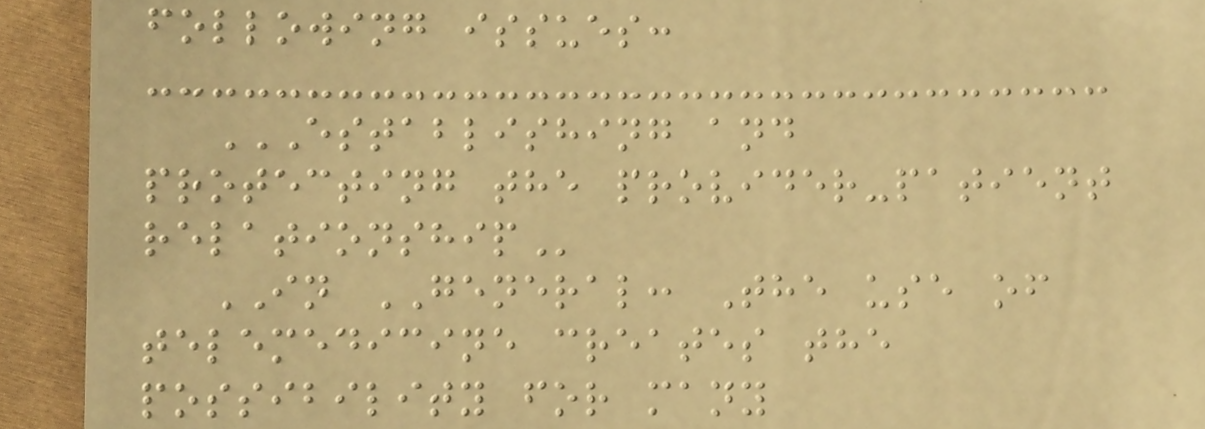following issues:
ESTABLISHING AND
PROTECTING THE PROVIDER-PATIENT
RELATIONSHIP
IN GENERAL: The use of
telemedicine creates the
possibility for many
